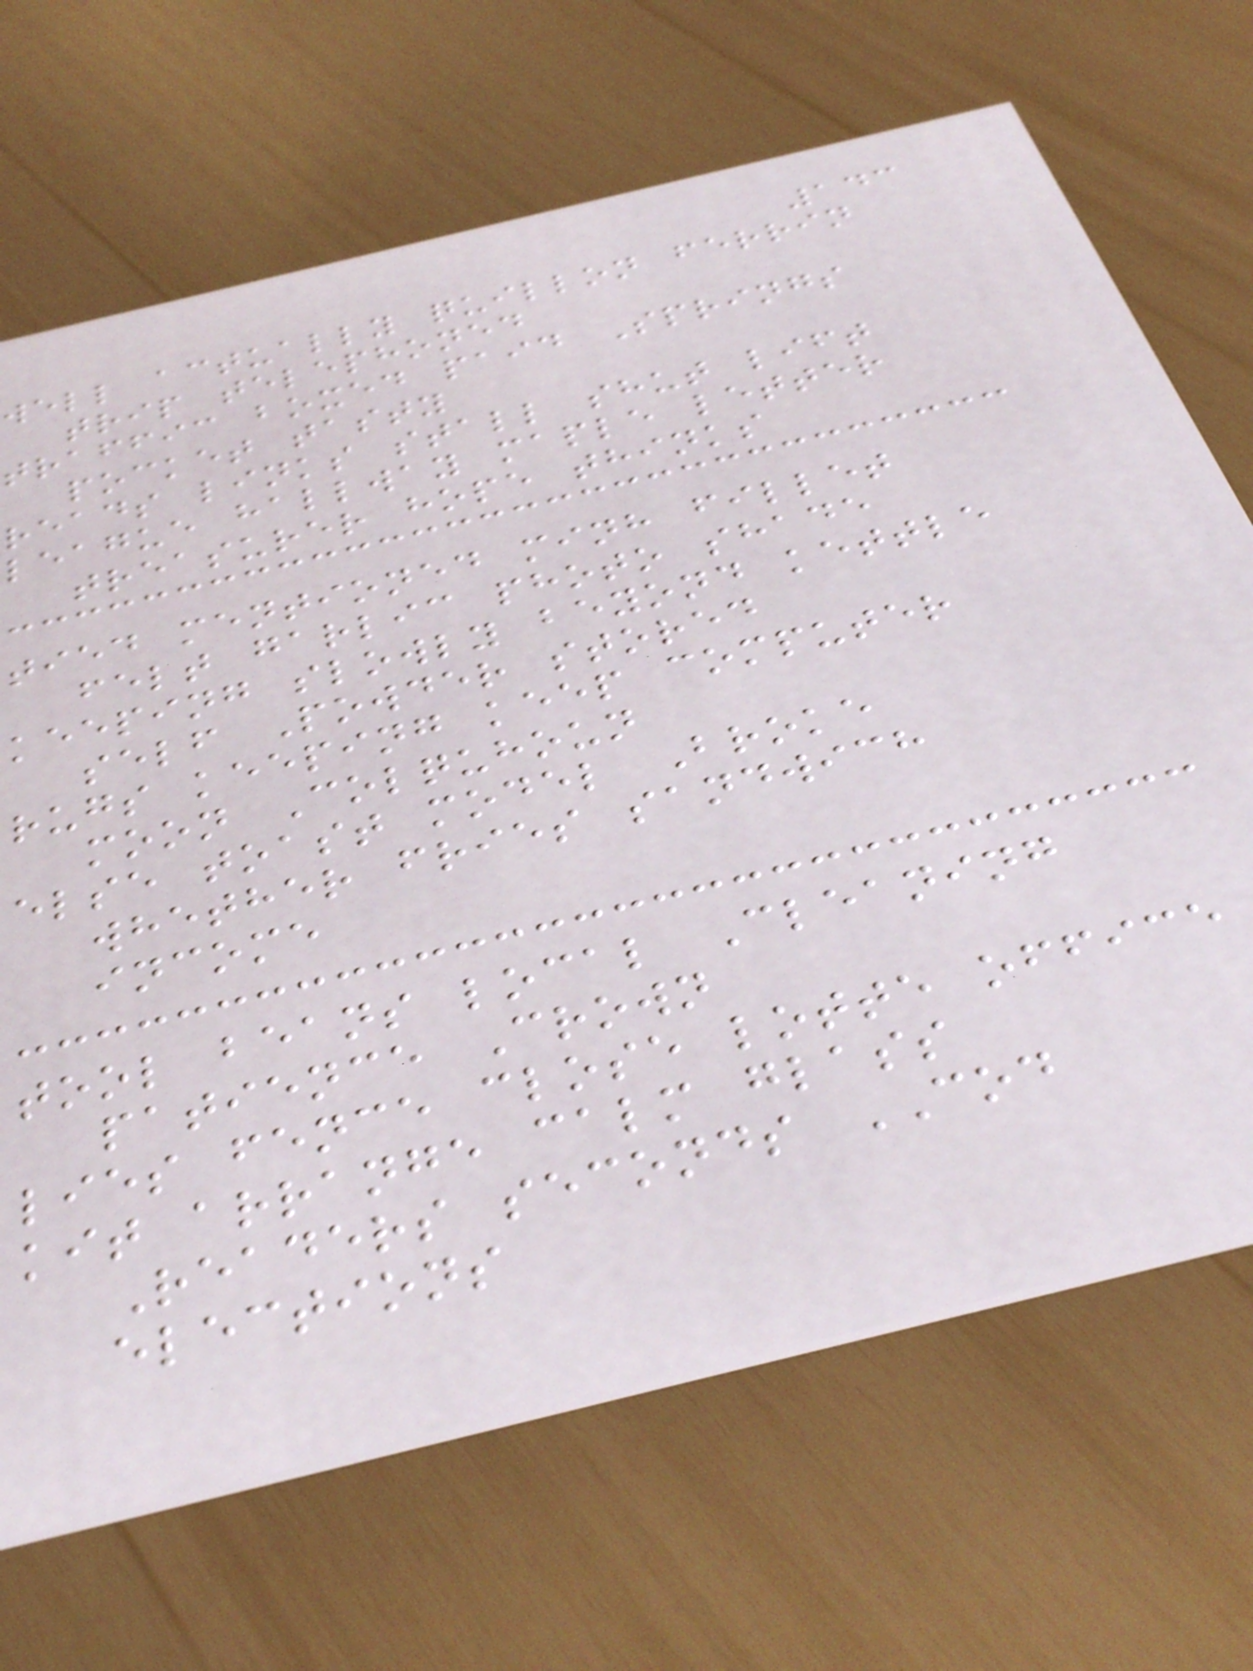143
well actually quillon ferrin
trip telephoned
traffic boxed paid Springs
pocket tasty
reads links stall shut lift
league hallway maple letter
treasurer hope thinks
tied mentioned minh fillet
felt garlic photo shade
keeping slowly beyond kettle
self Powder stored
rugs keeping keep computer
moon Colquhoun
else toast model Broke
whether fries sandwich
income
tool beans local Cleaning
patience Crown
lies fence close lotte office
kit arrange calm glass
Readers seconds COD
elections
